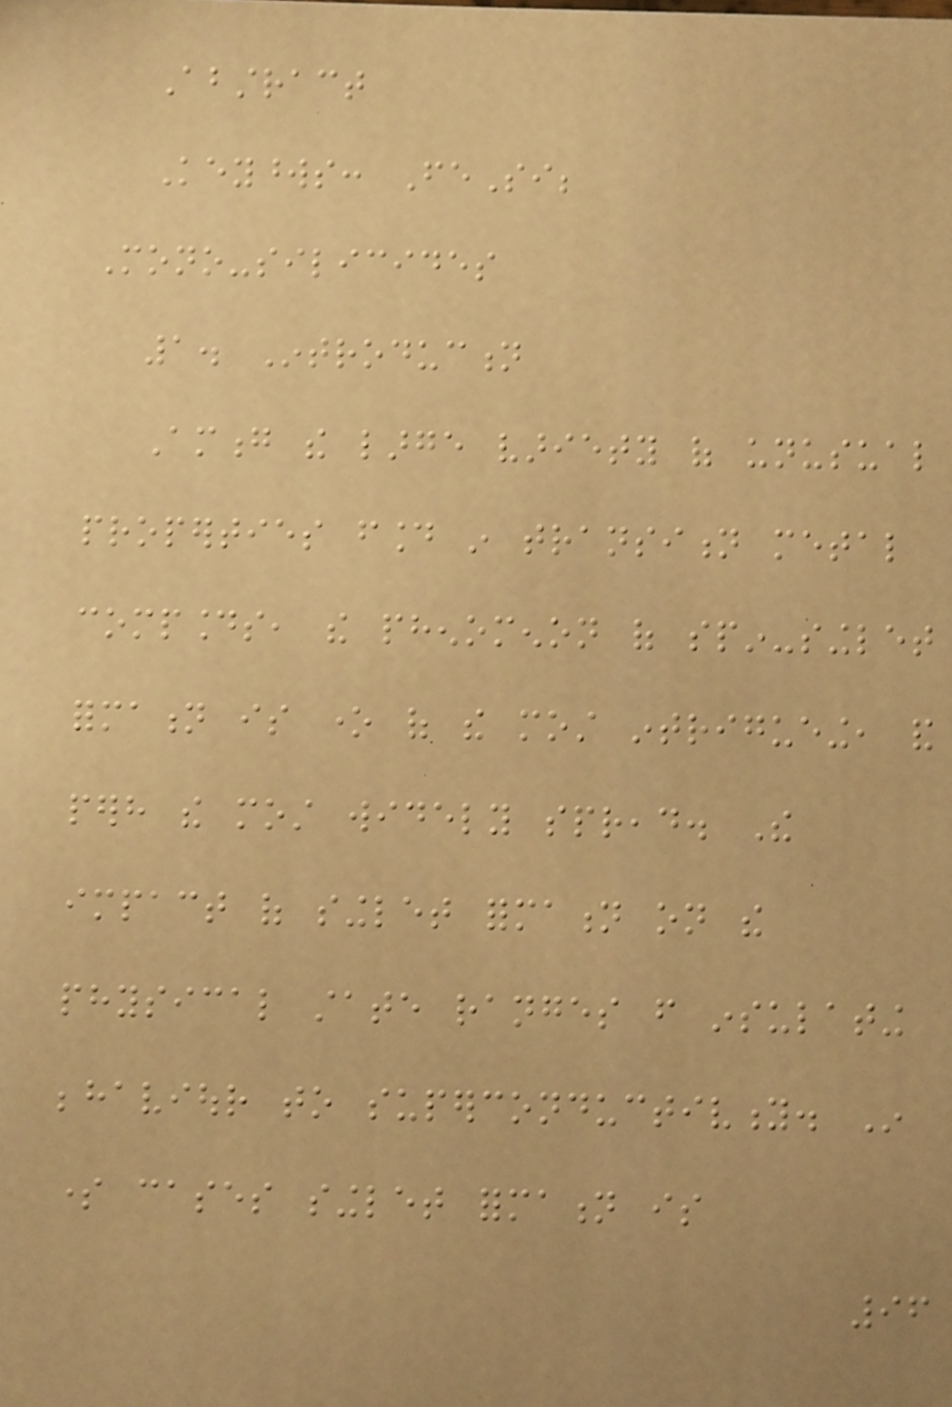Abstract
Keywords: FeSi;
Mono-silicides
1. Introduction
Among the large variety of unusual
properties found in transition metal
compounds, the phenomenon of spin-singlet
formation is one of the most intrigueing, and
perhaps the most widely spread. The
impact of singlet formation on the
physical state ranges from insulating
behaviour to superconductivity. In
some cases singlet formation is
96
